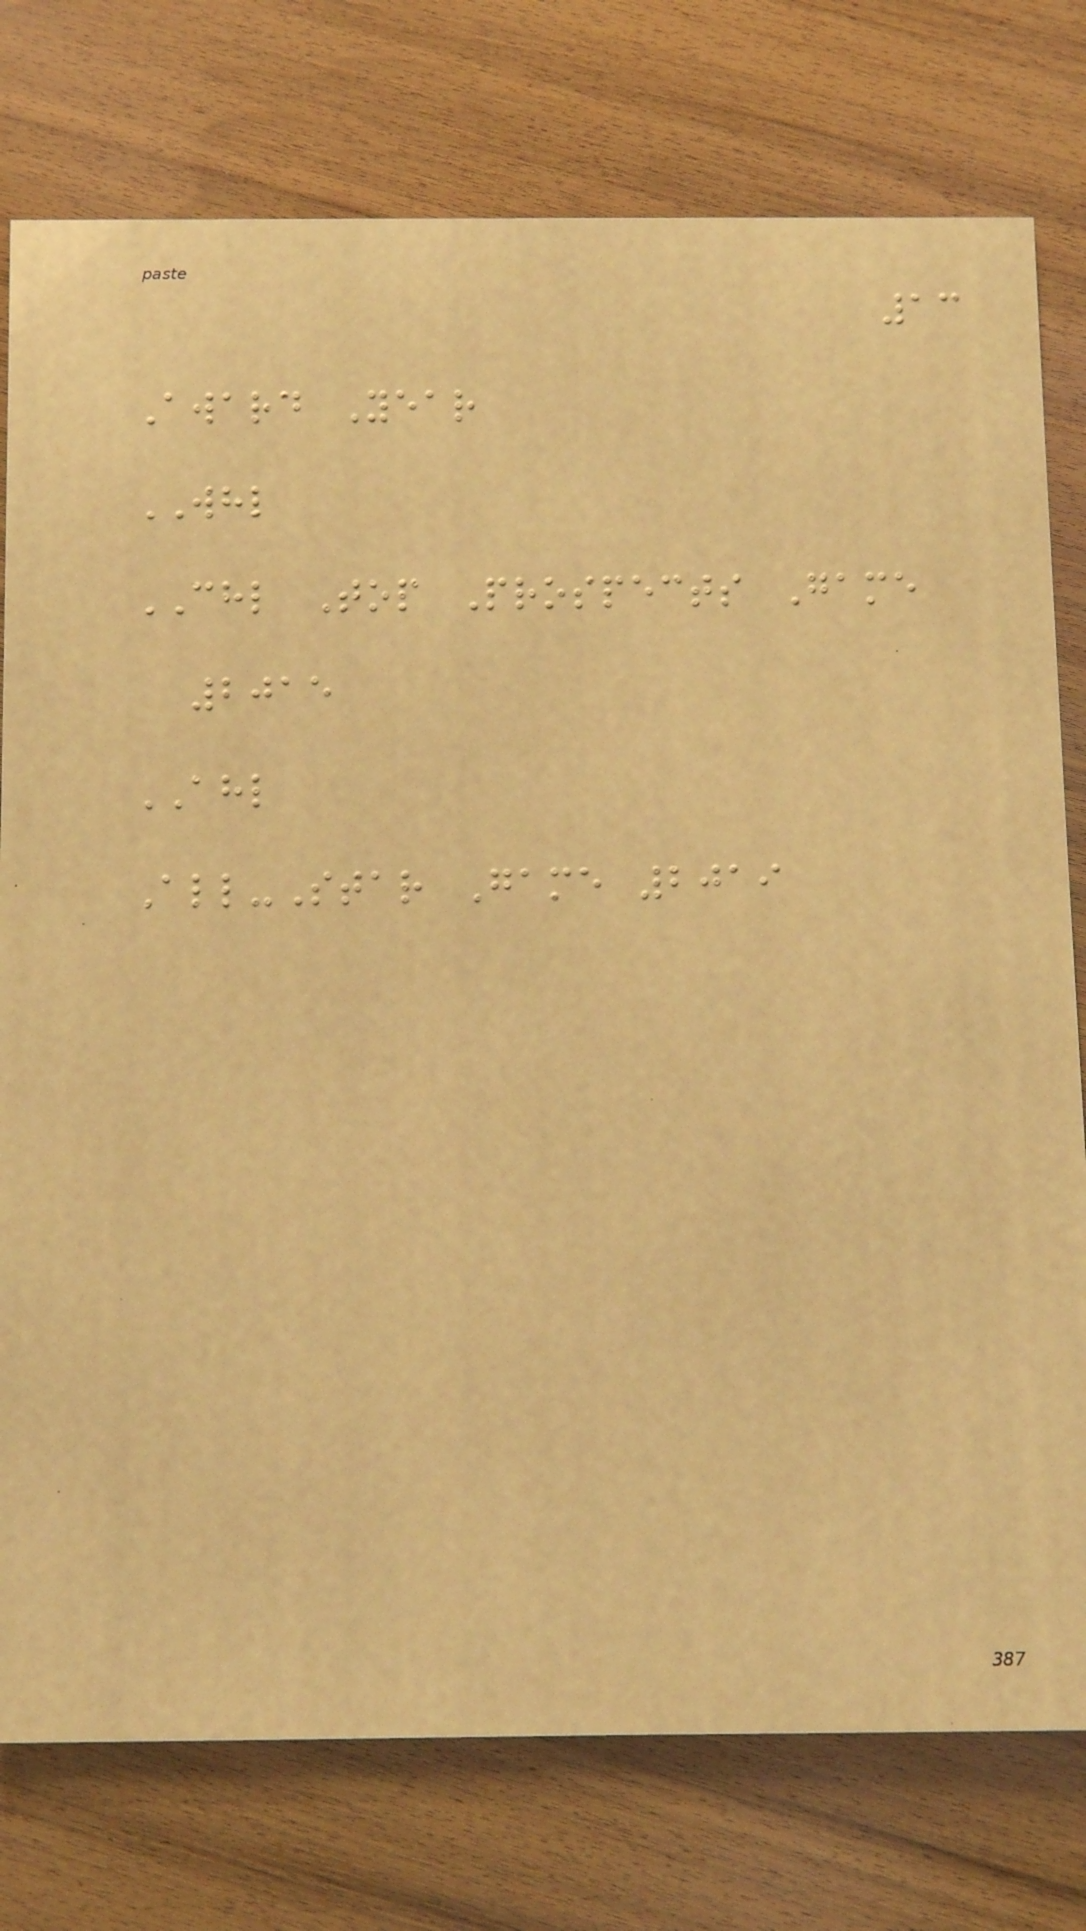13
Award Year
WHL
CHL Top Prospects Game
2015
AHL
All-Star Game 2019
